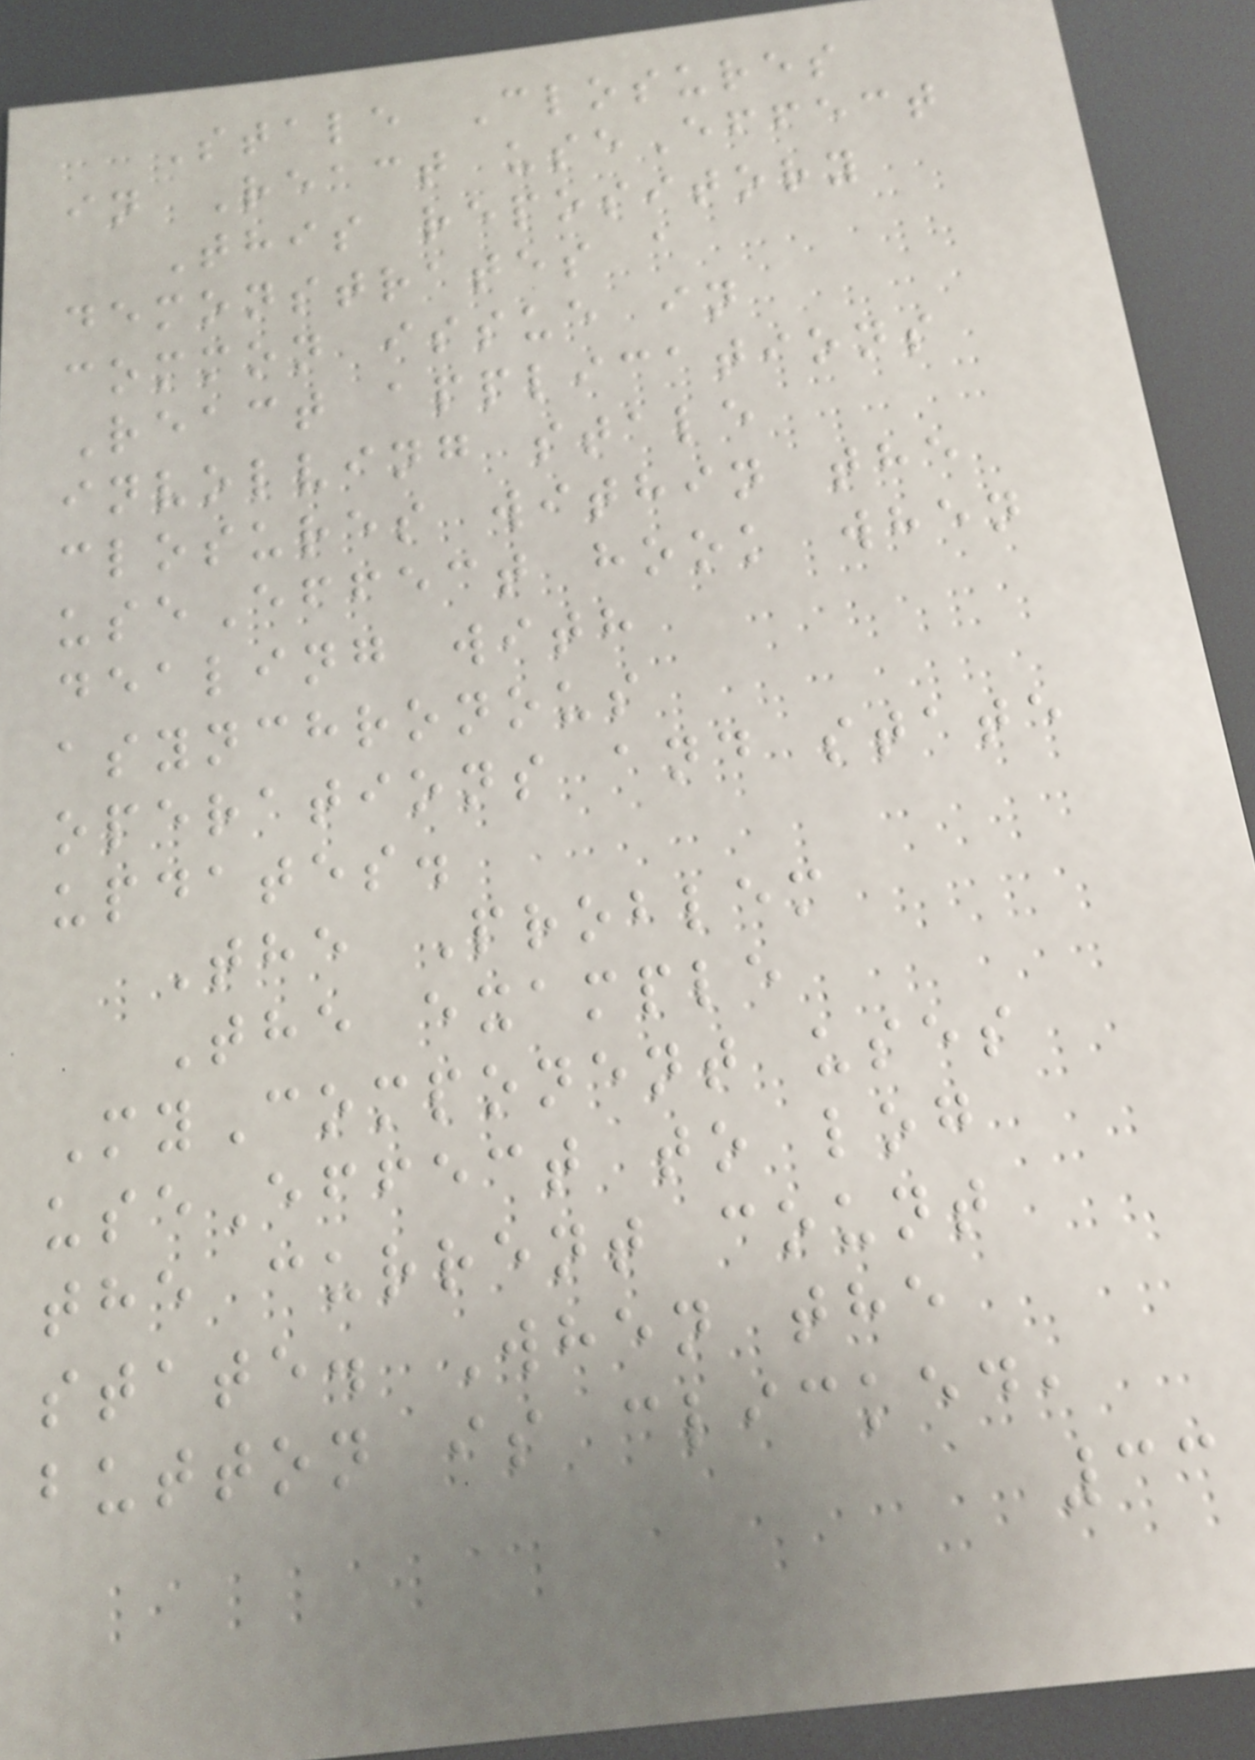Stale Closures
in React useEffect
This repository
demonstrates a
common issue in
React applications
involving stale
closures within the
useEffect hook when
dealing with
asynchronous
operations and state
updates.
The Problem
The example
MyComponent uses
useEffect to log
the current count
state. When the
button is clicked,
33
